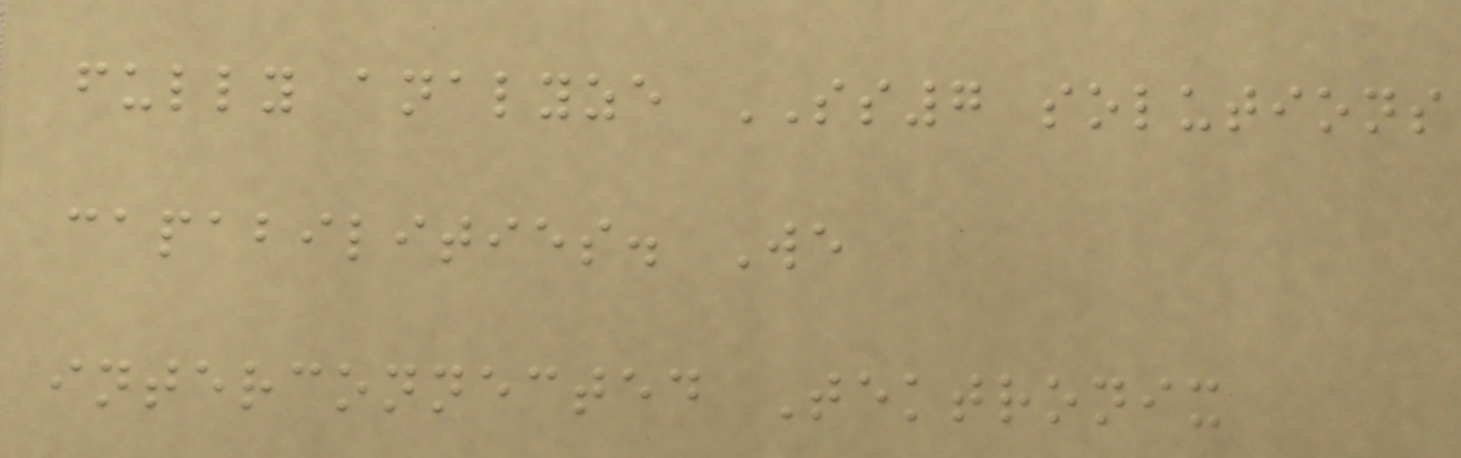fully analyze SS7 solutions
capabilities. We
interconnected Tektronix
